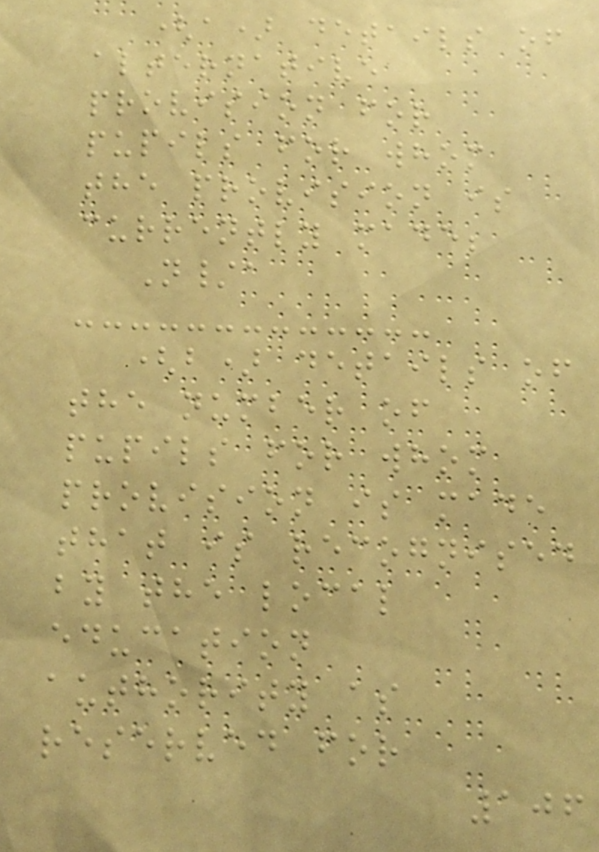(a) details of
alternative
provision for
pupils for whom
the provision is
currently made;
N/a
(b) details of
the number of
pupils for whom
provision is made
that is recognised
by the local
education
authority as
reserved for
106
